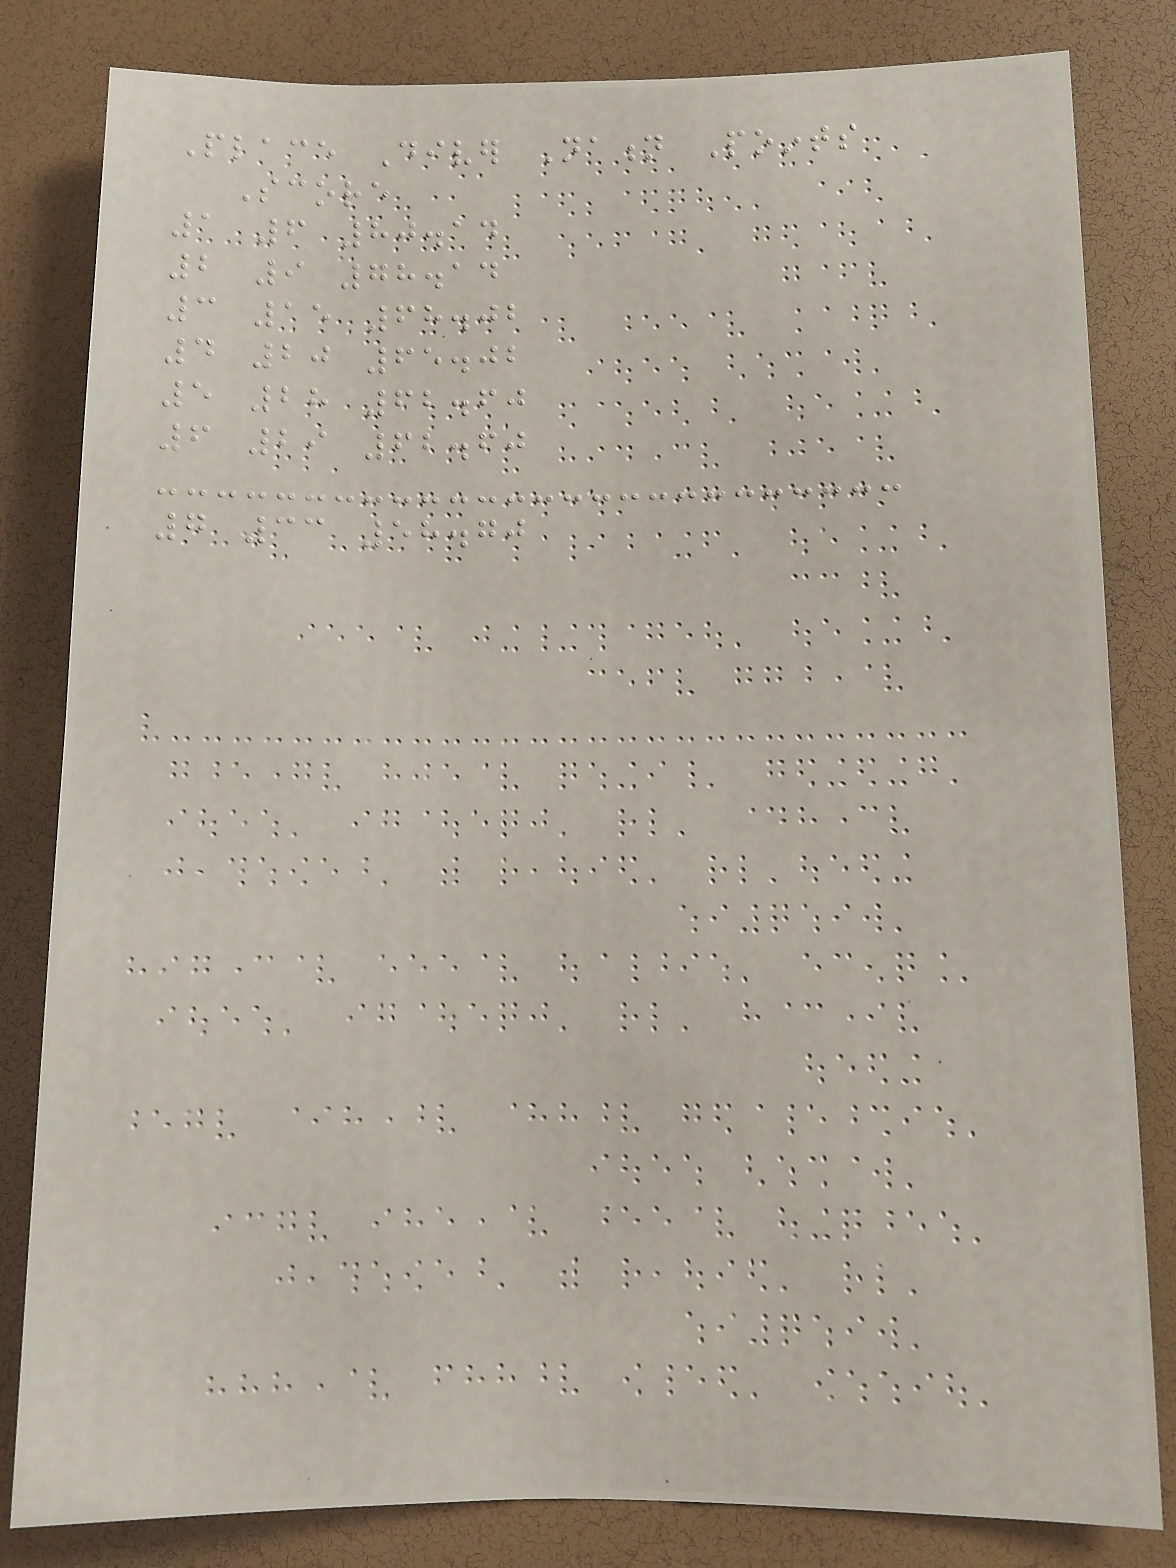Place Diver Nation Points
Score
1 6 80.14
2 9 78.14
3 15 68.02
4 20 65.02
5 28 62.60
6 29 62.60
7 33 58.70
